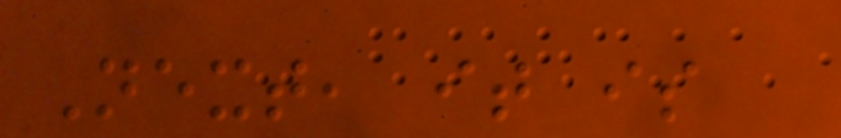Next, it is
